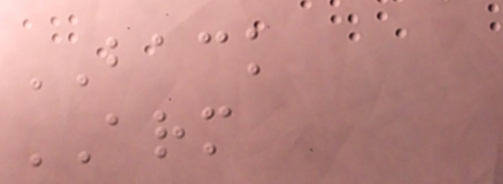BACK
ARM
